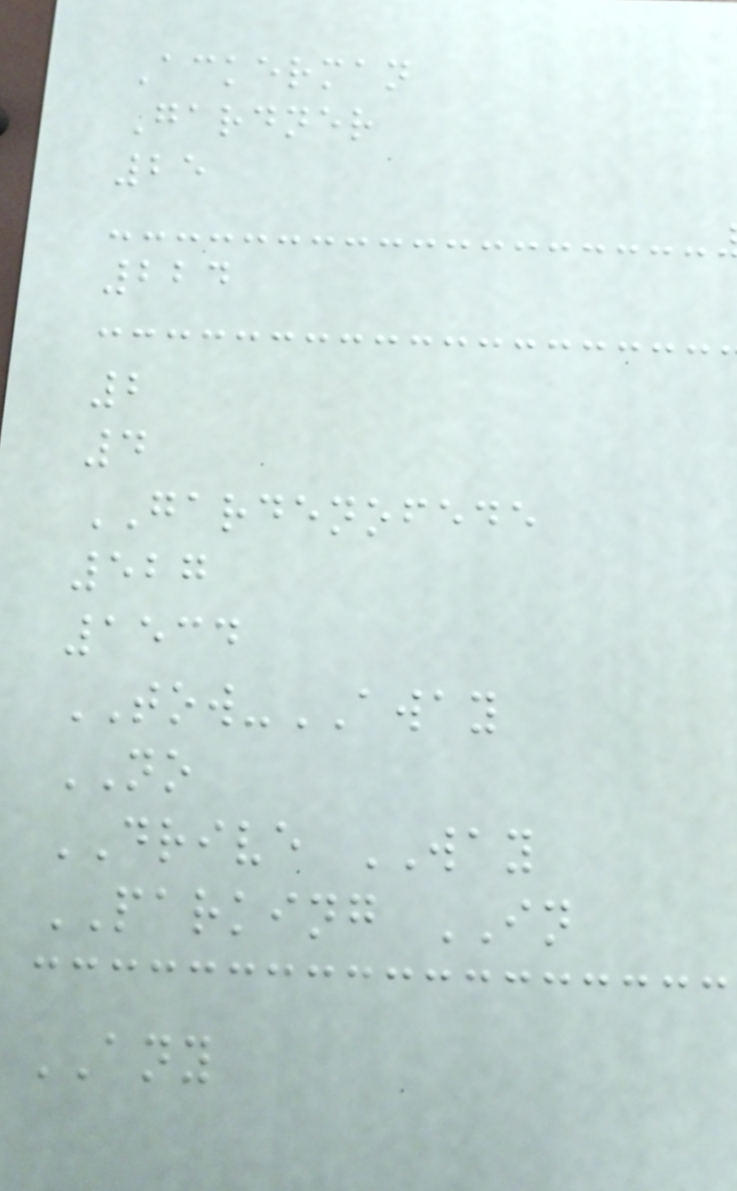Ackerman
Gardner
25
224
2
4
GARDENOFEDE
527
1534
TOW-AWAY
NO
DRIVE WAY
PARKING IN
ANY
